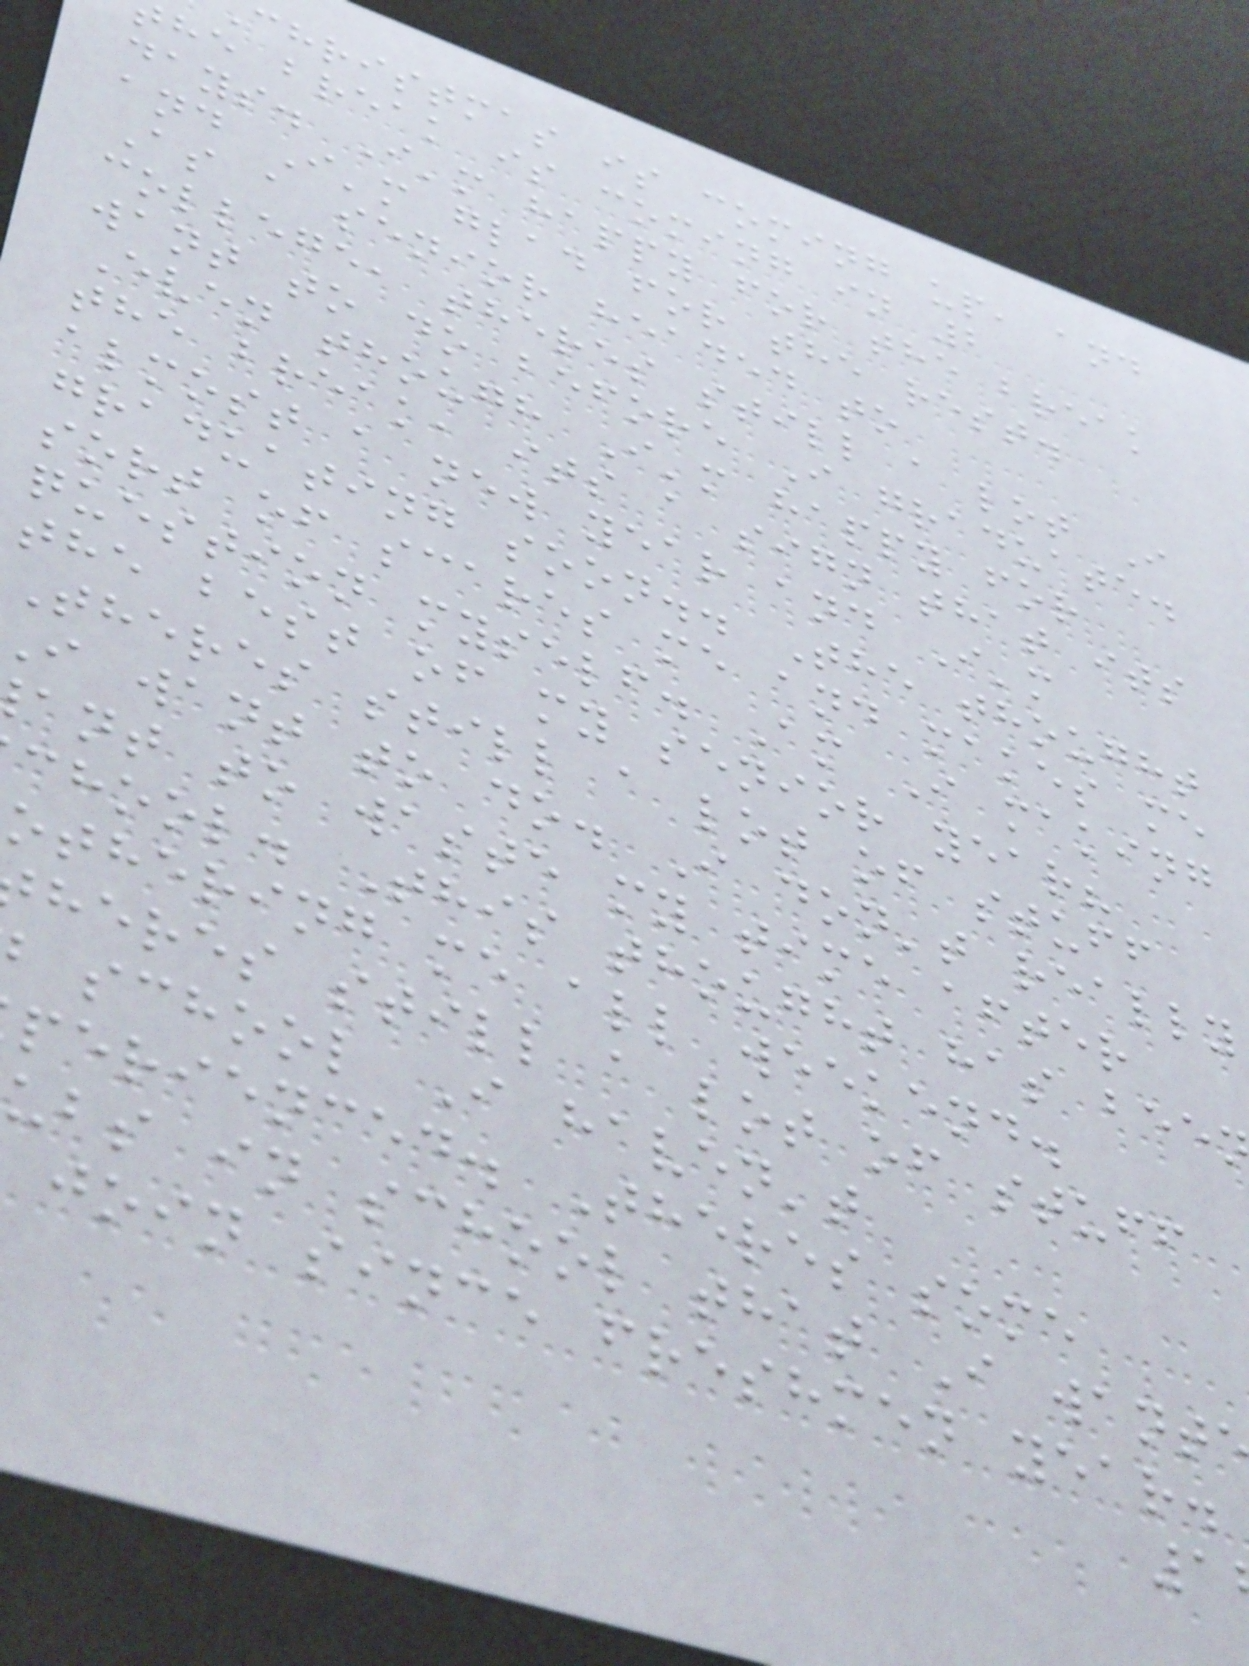christmas is coming up, and
he break is coming in 2
days. I'm happy for the break
and I'm glad for the rest.
As a senior headed to
college, theres still a lot I
want to do before I graduate.
Even though I'm happy for
the break, its a sign that its
almost a new year and I'm
graduating soon.. The thought
sort of scares me and makes me
question myself. Am I making
the best of my senior year?
Theres still a lot of stuff
i want to do. I don't really
ant to waste my time after
chool. This thought has bee
othering me all weekend.
heres still a lot of stuff
school I haven't
perienced. Theres some
ubs in school that I want
join since freshmen year.
